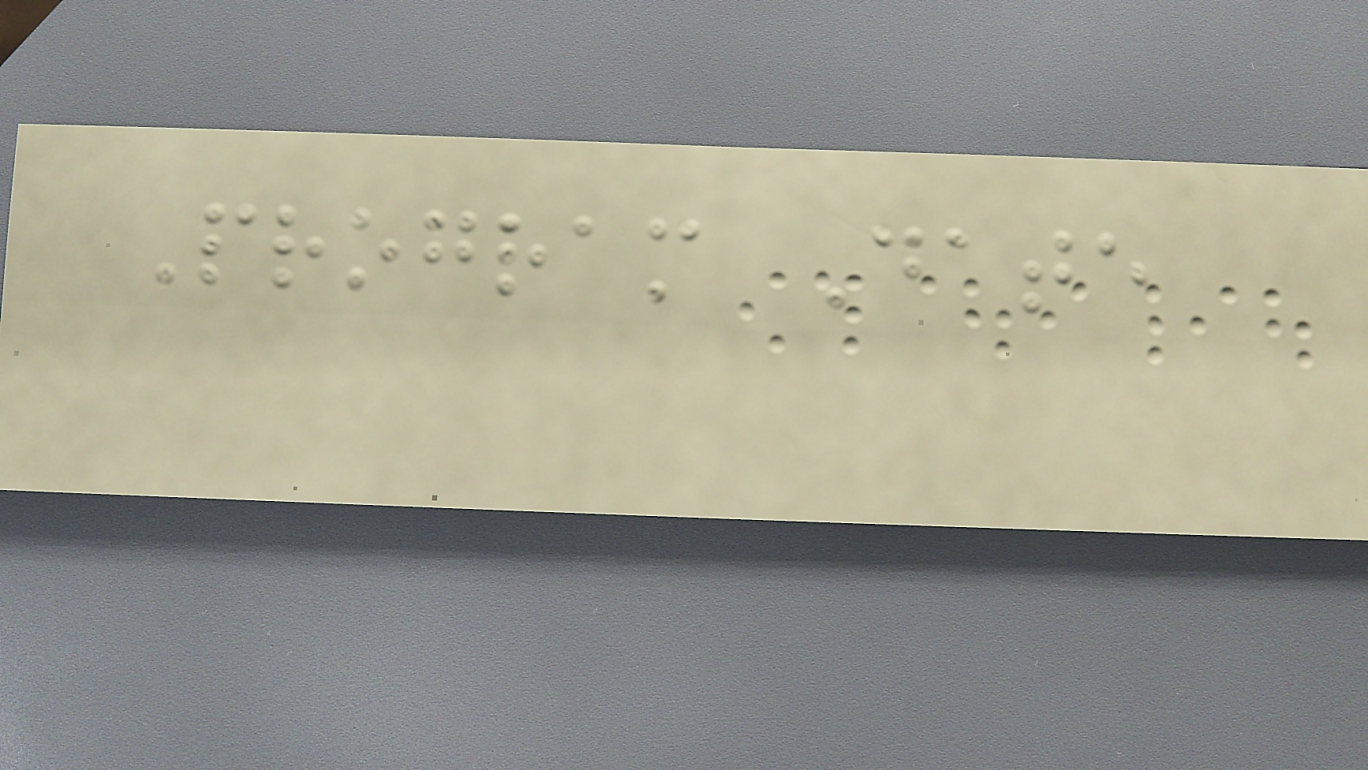Program Date
